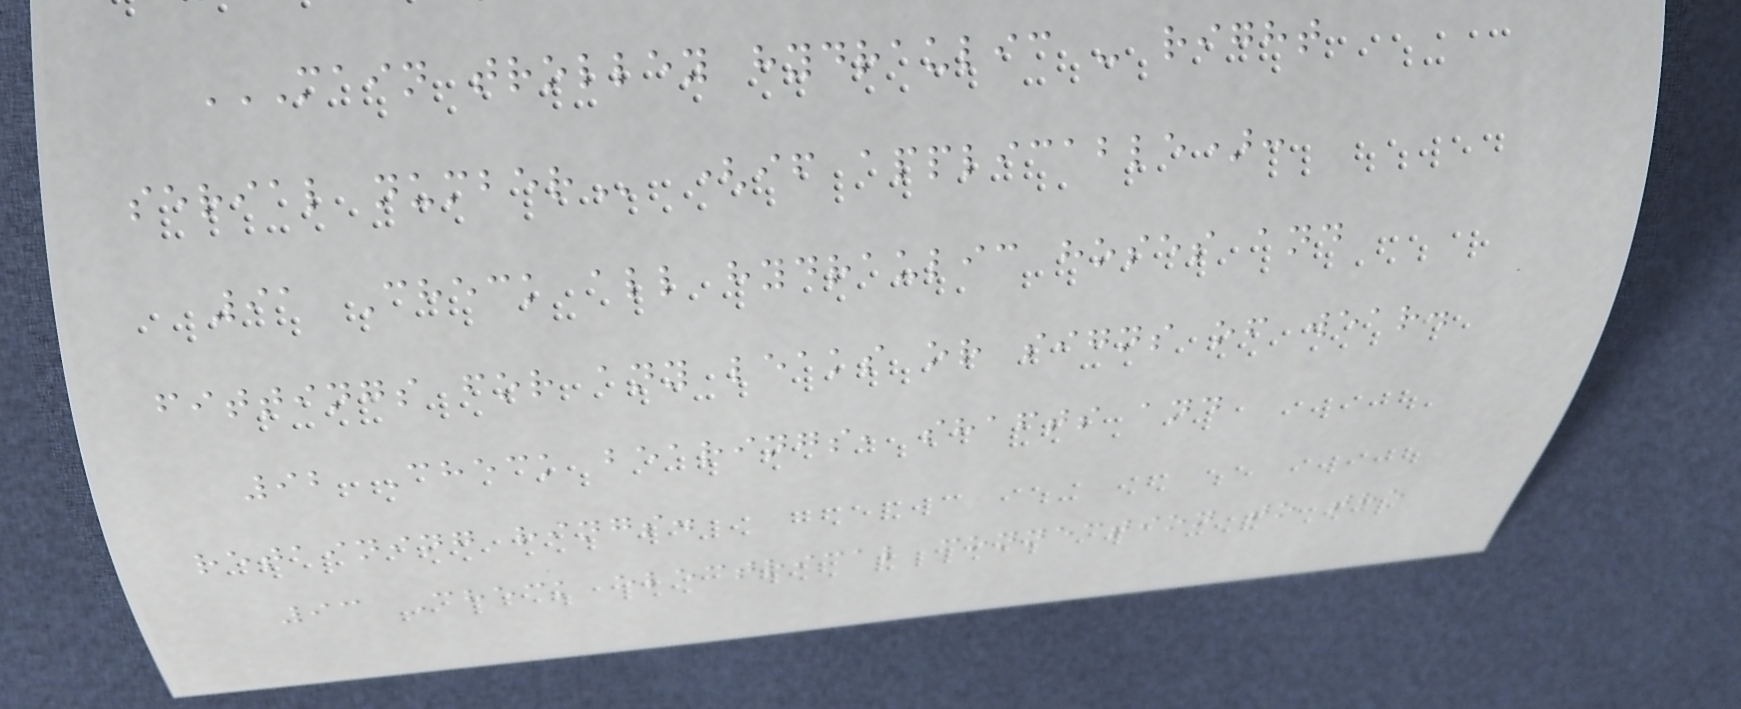MAIN TROLLEY HYDRAULIC - RIGHT
SERIAL NUMBER (if applicable):
91 Check all hydraulic hoses and
fittings for any leaks or signs of wear.
92 Check bearings, shafts and
retaining rings.
93 Check electrical connection to the
